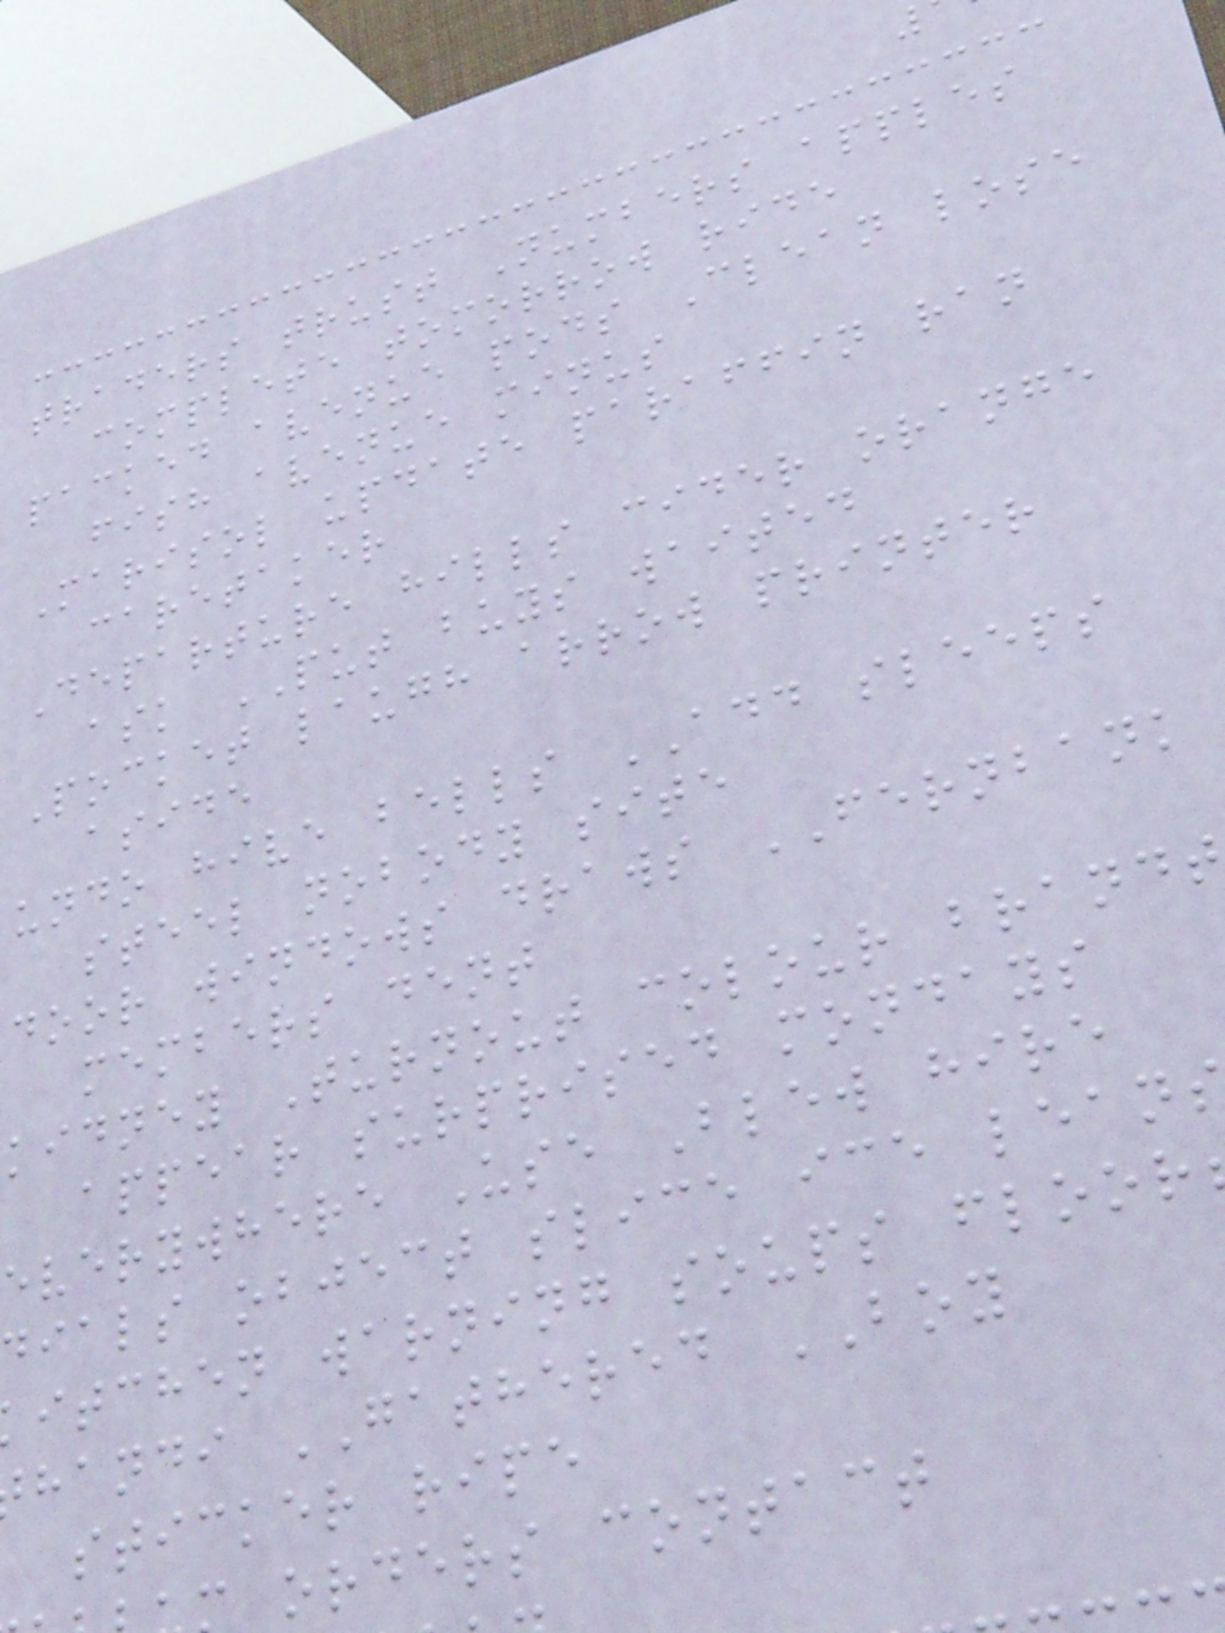traders trust Numbers apples
complete tomorrow ride
packed avenue pods Clean lose
fish avenue minus
Marisol update paraffin ran
caretaker
Departure hills cider orange
ask PUT buys waited
Pocket laugh arrow printer
aside
undo hive bells ADD sleeps
steel nobody site
door windows draws FERNBANK
members dent
kidney Turnout colour brandt
appear surprised mondays
everywhere Use Blew hire
ials object slice ice lean
itchen warning soups floor
handi GATHERED BOY
sticker ripe
orders contact
